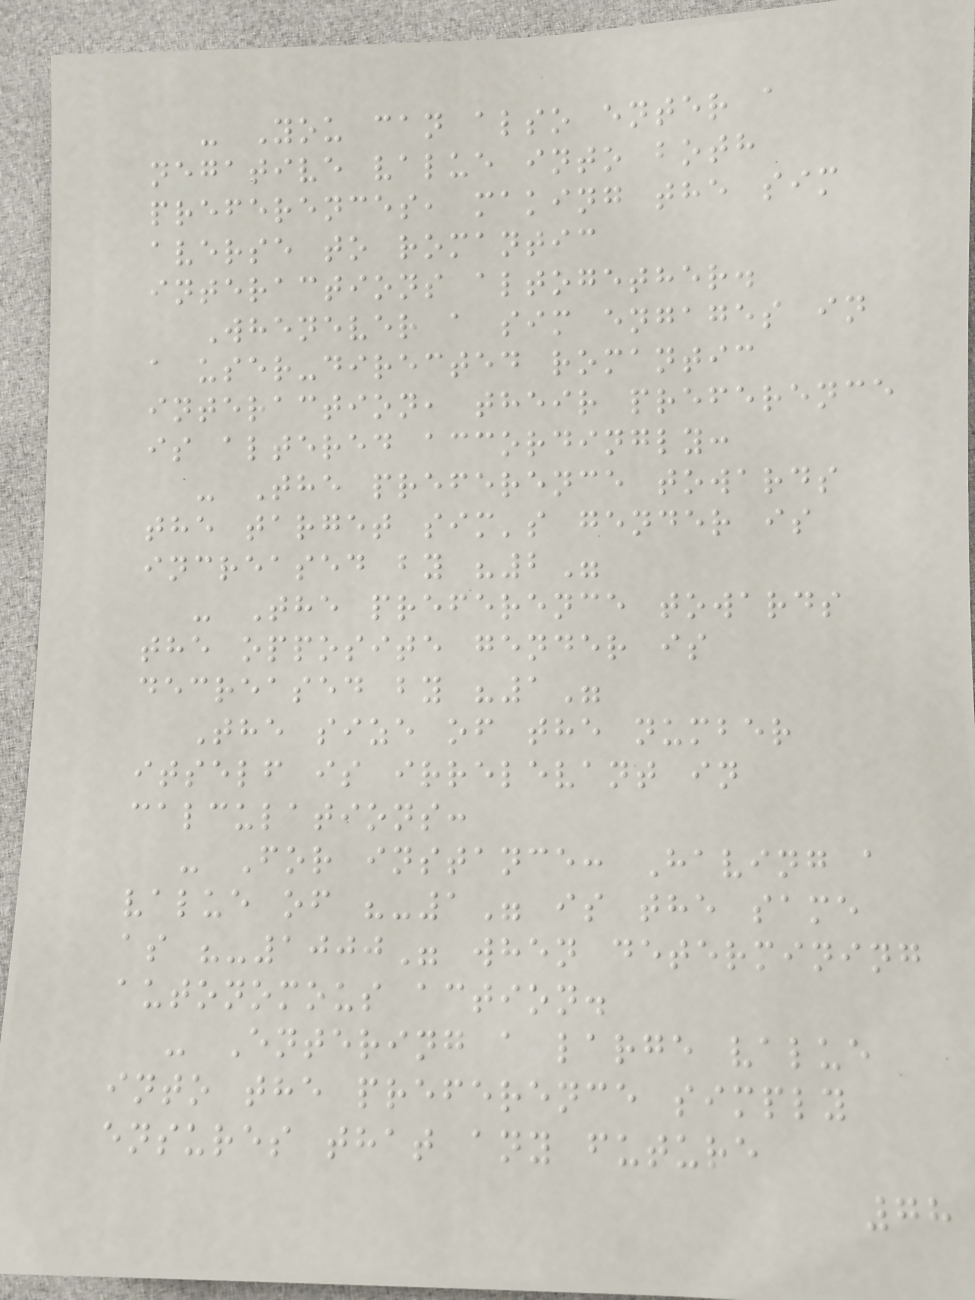- You can also enter a
negative value into both
preferences, making the sim
averse to romantic
interactions altogether.
Whenever a sim engages in
a user-directed romantic
interaction, their preference
is altered accordingly:
- The preference towards
the target sim's gender is
increased by "2"
- The preference towards
the opposite gender is
decreased by "1"
The size of the number
itself is irrelevant in
calculations:
- For instance: Having a
value of "-1" is the same
as "-1000" when determining
autonomous action.
- Entering a large value
into the preference simply
ensures that any future
78
